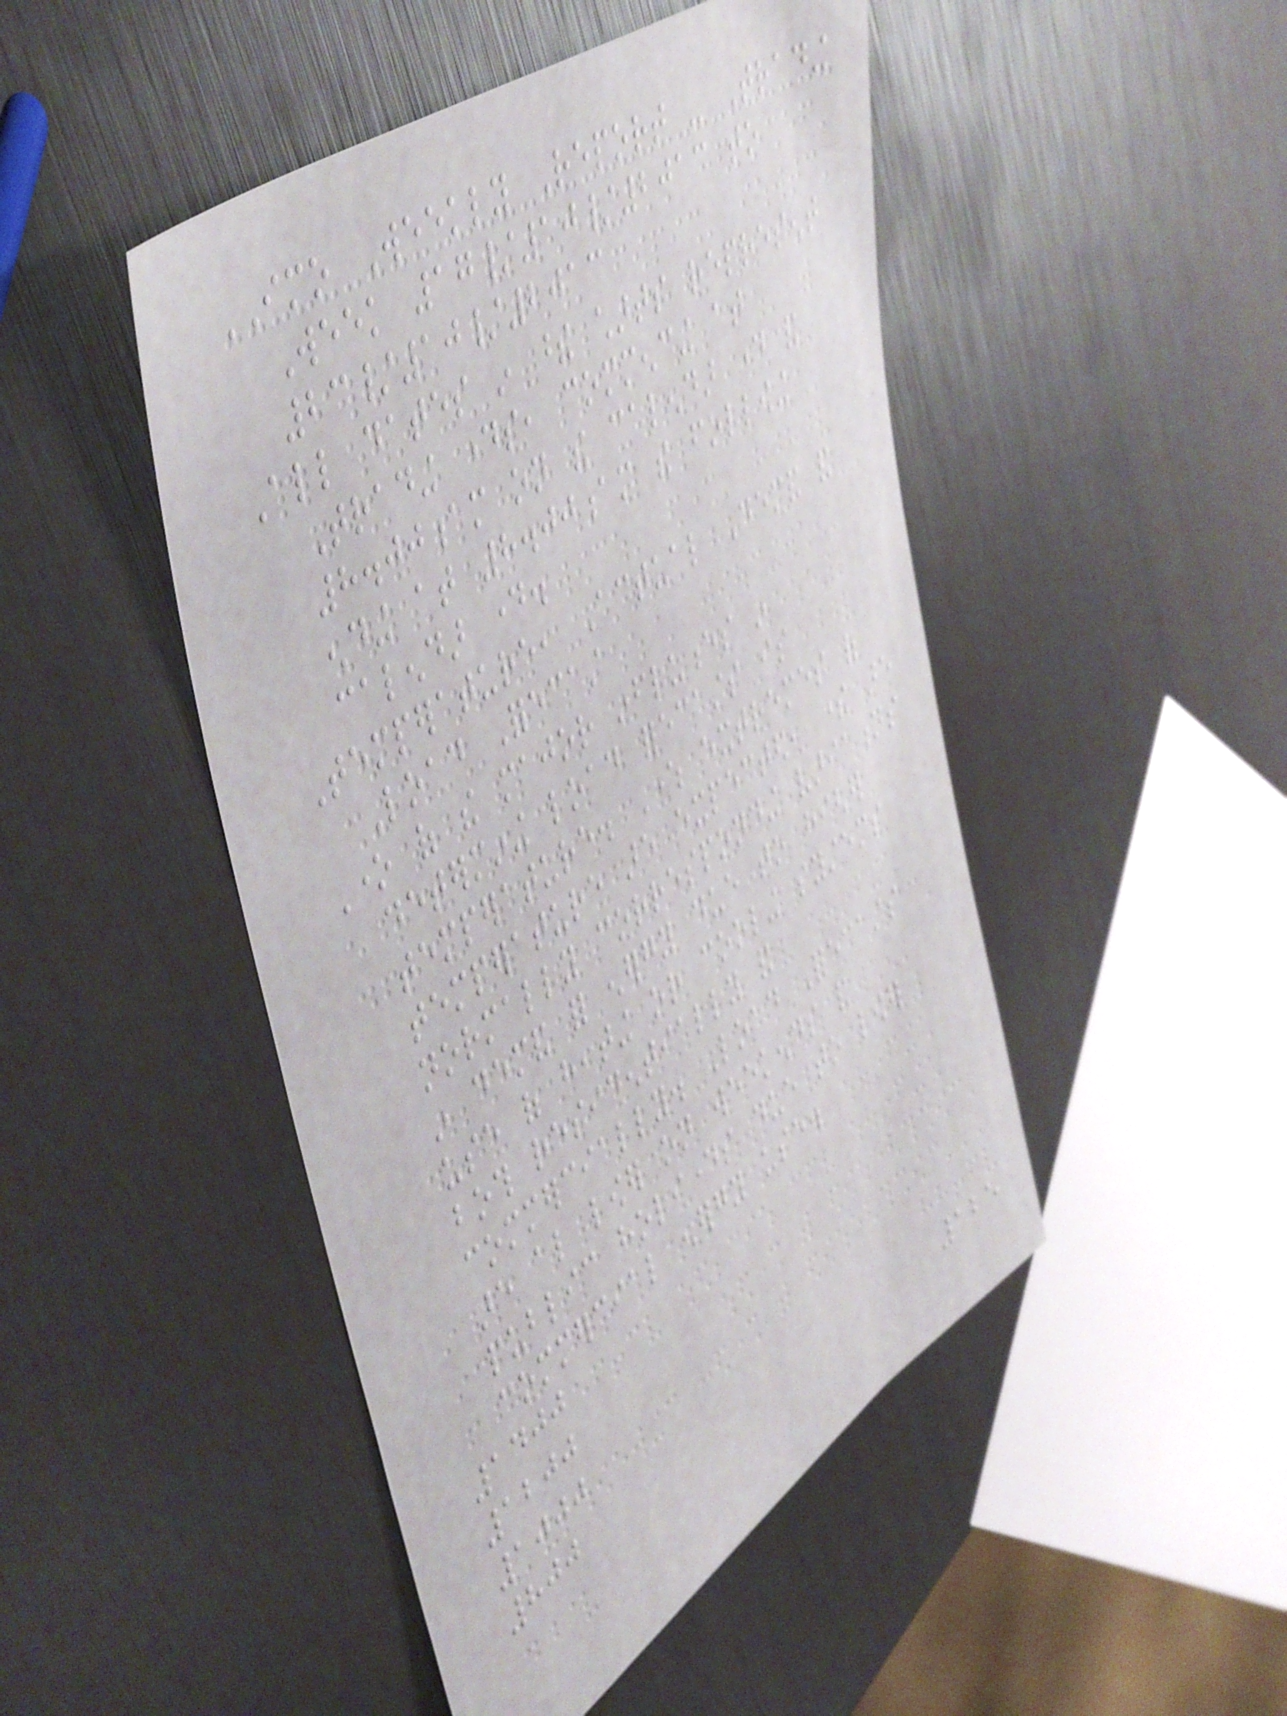IMO Weekly Report - Trading
Week 17/10/2013 to
23/10/2013
All dates in these charts represent
Trading days, commencing at
8.00am on the calendar day and
ending at 8.00am the following
calendar day.
Temperature, Actual Demand and
Load Forecast
One of the major influences in
determining load forecasts is
temperature. Where extremes of
temperature are expected, there are
normally corresponding variations
in demand for energy due to higher
use of heating or cooling systems
both residentially and
commercially. Load Forecasts
are also lower on weekends and
public holidays due to lower
commercial energy use.
1400
1200
1000
800
125
